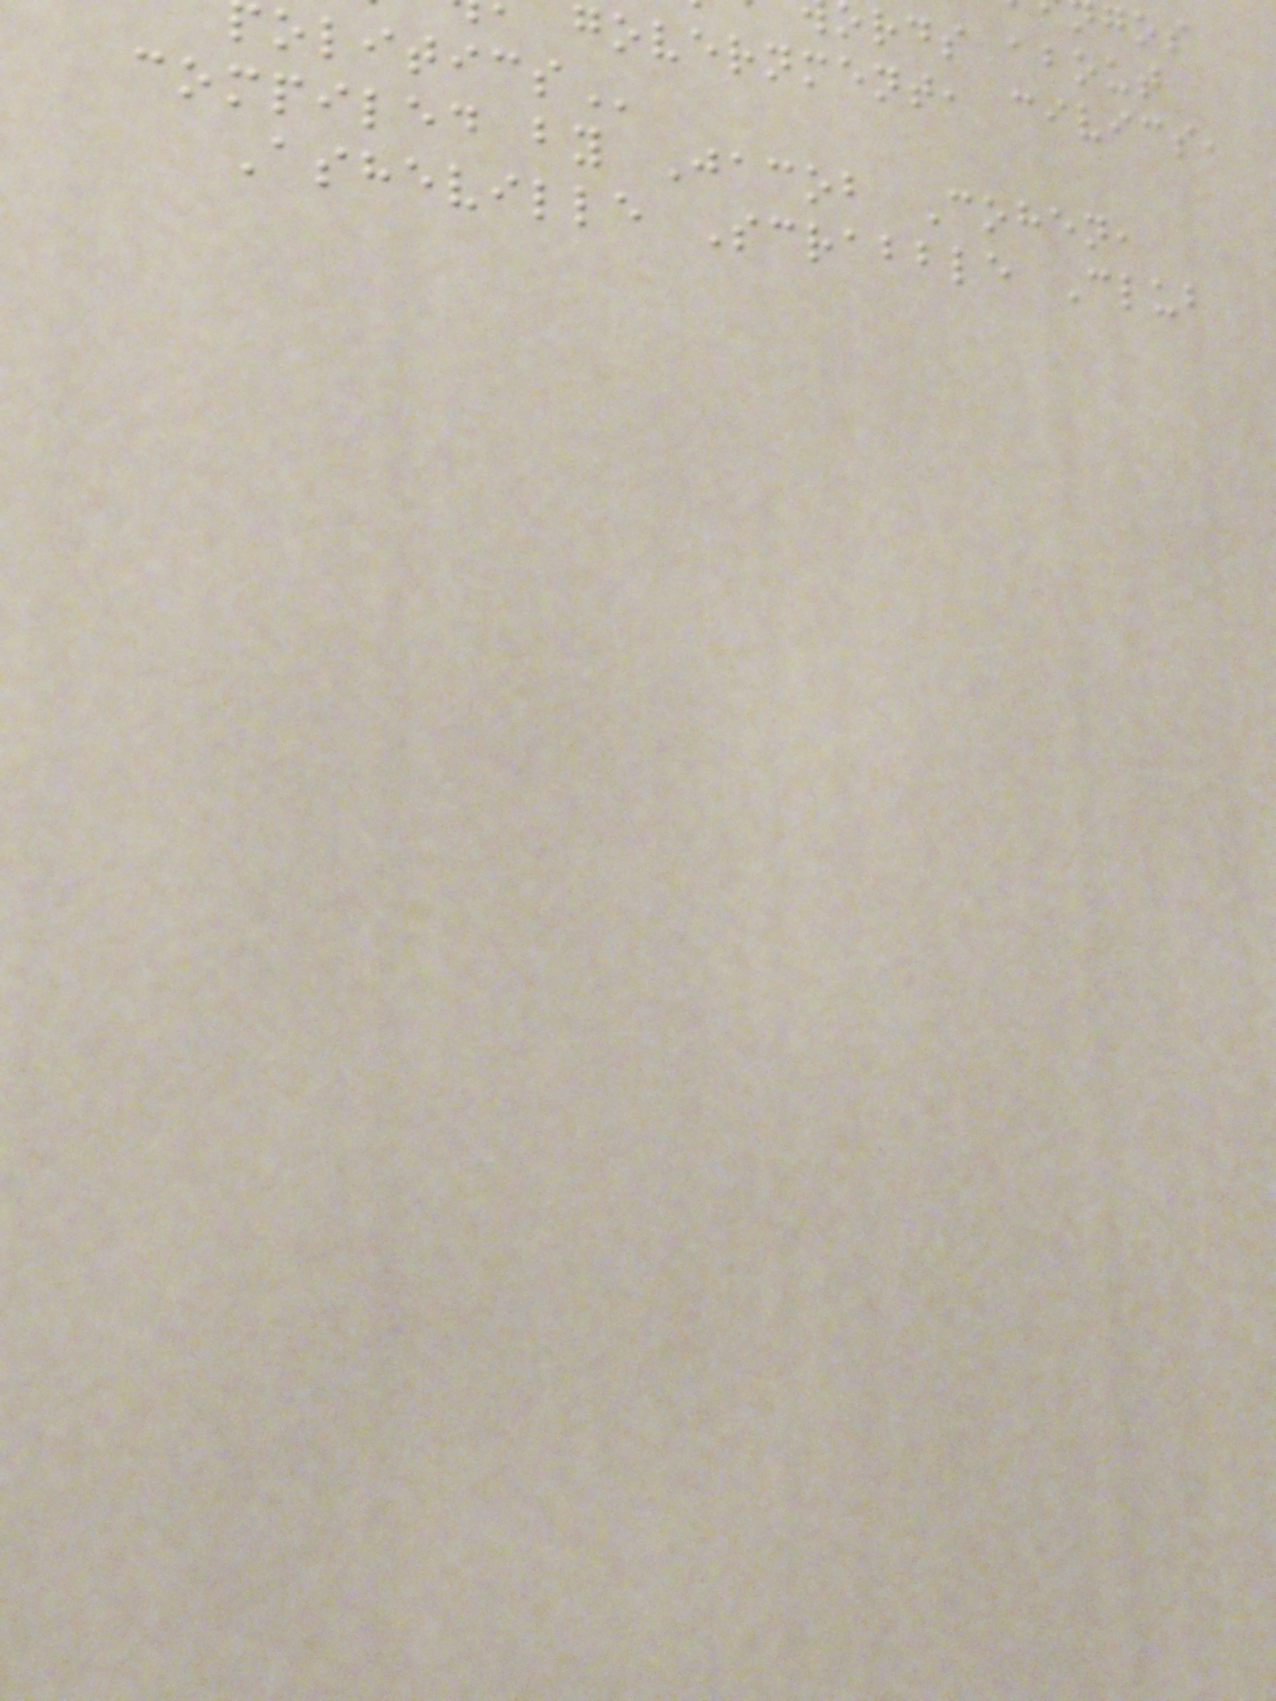ords about
government, civics,
compiled by Jacob Cohen,
Asheville Scrabble Club
